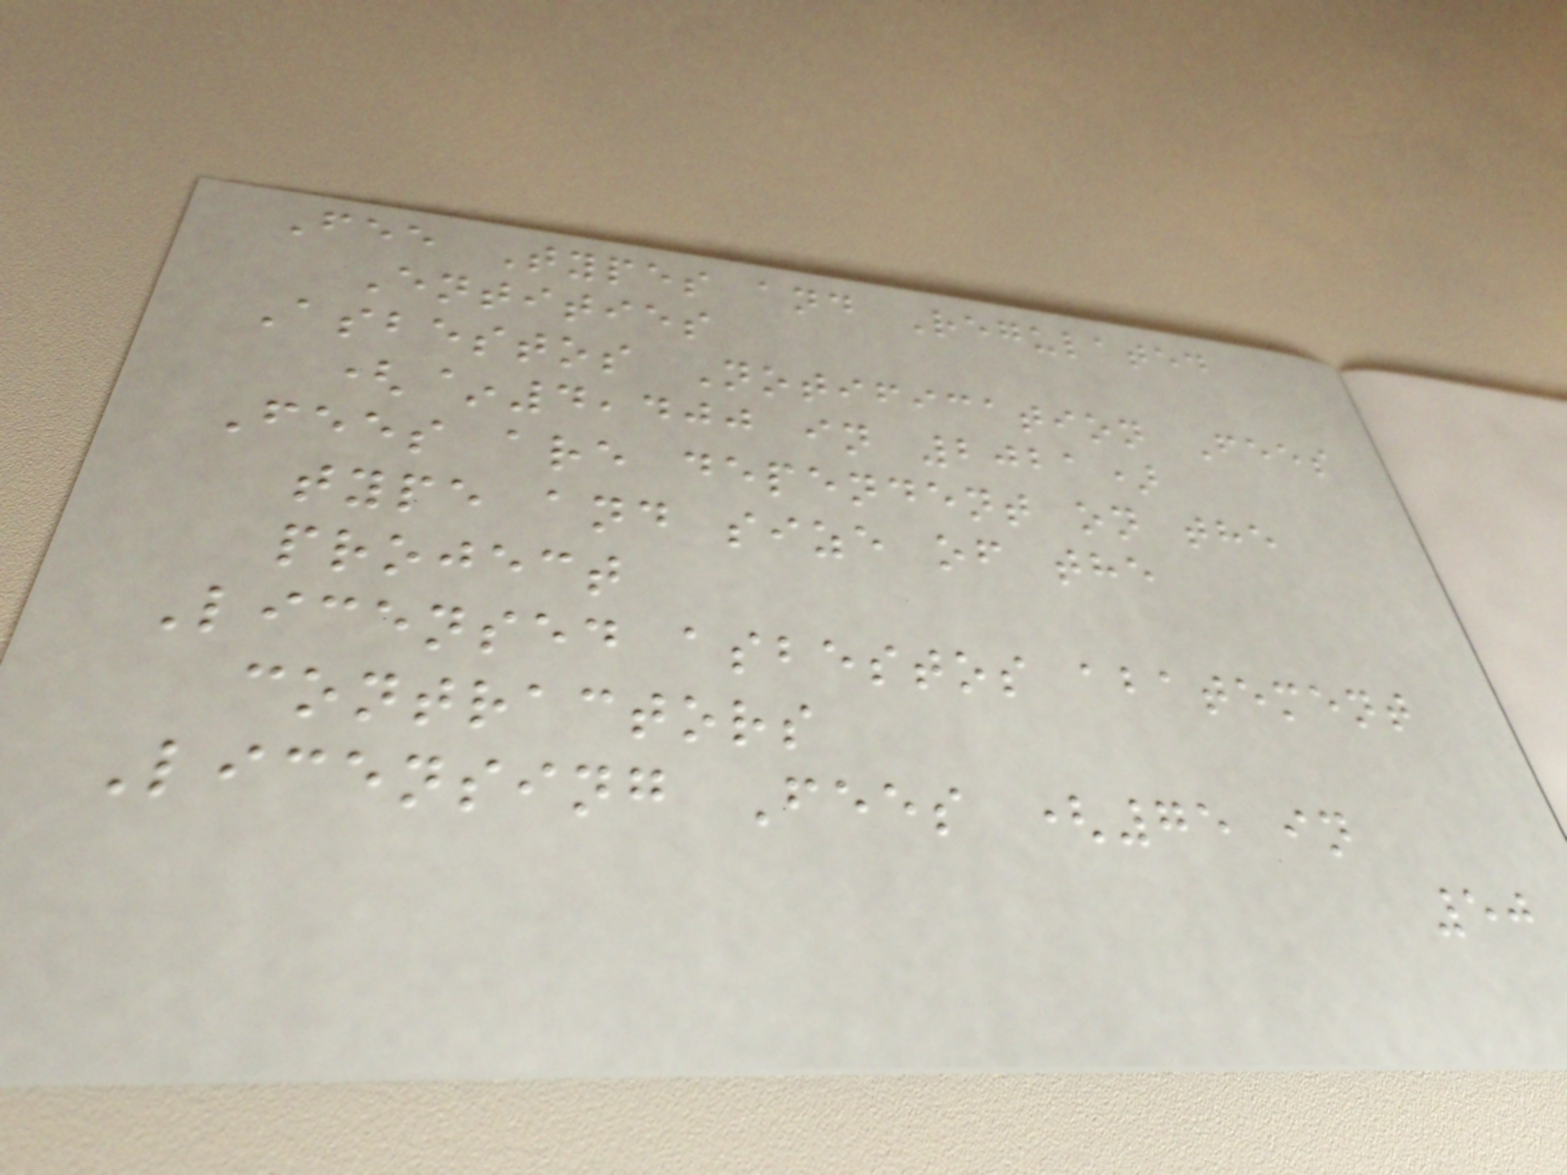Fee Types and Regulated
Entities
Asbestos Notification Fees
(~4,400 in 2021)
Fees are dependent on the
type and size of the
project
Licensed asbestos abatement
contractors
Licensing Fees (75 in
50
